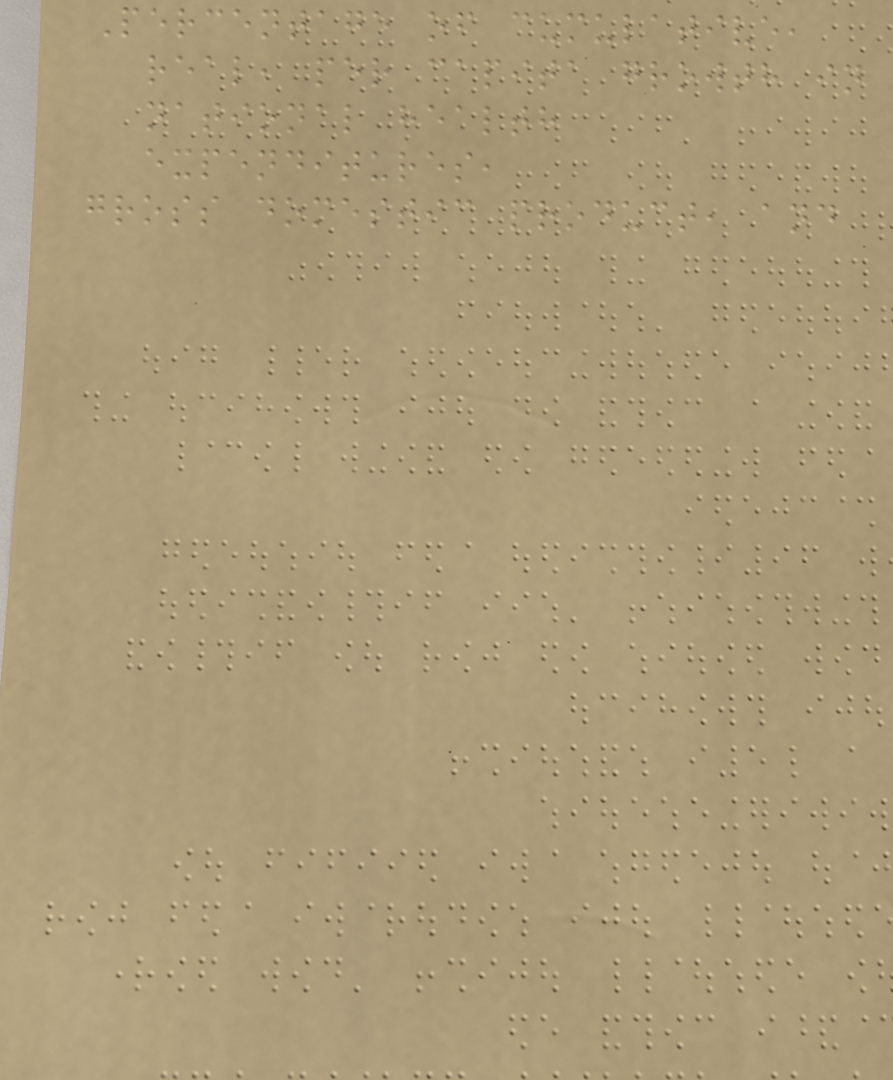Percentage of cumulative,
real, per capita growth in
national health
expenditures,
gross domestic product, and
